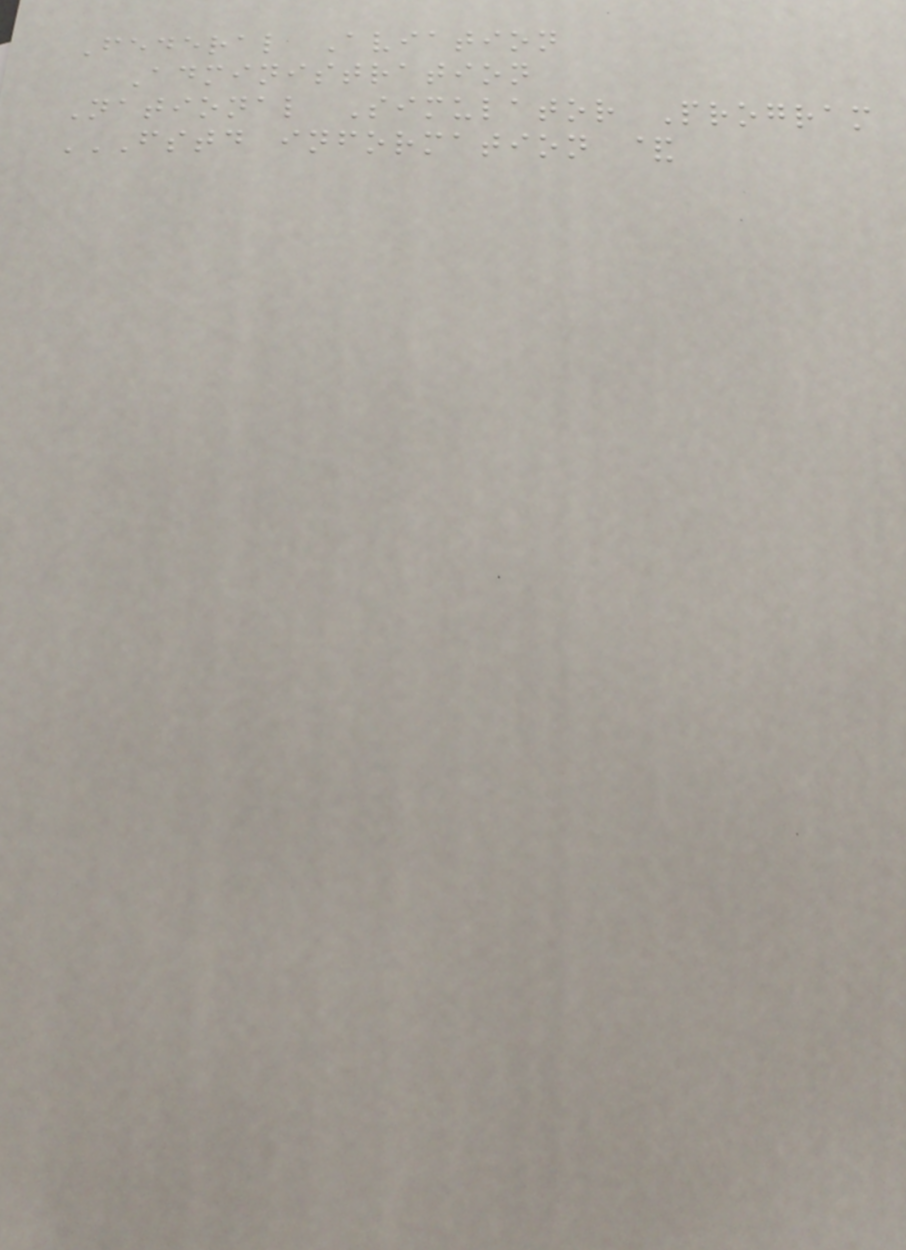Federal Aviation
Administration
National Simulator Program
FSTD INFORMATION &
